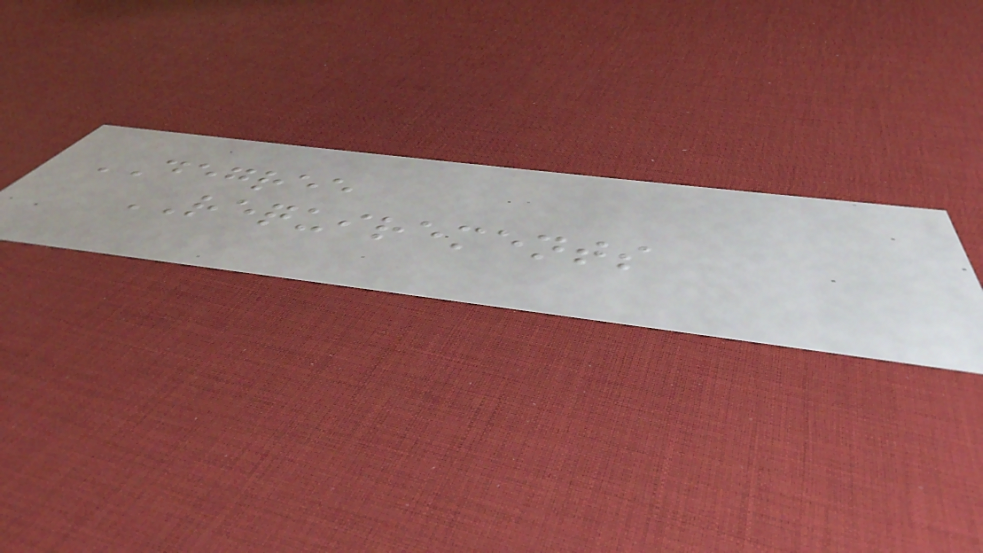DEGREE
REQUIREMENTS
